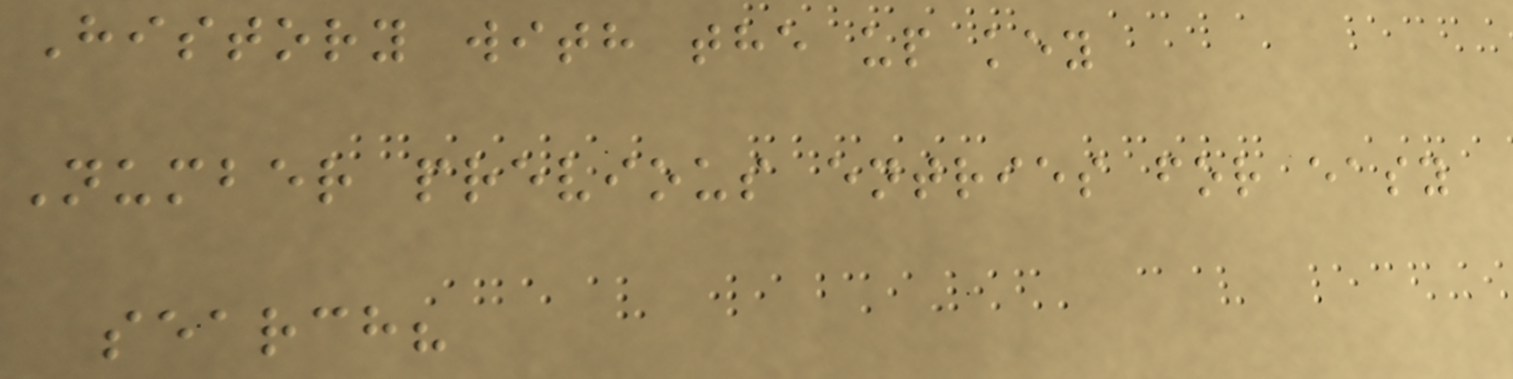History with the up key
Number previous entries for easy
search?
